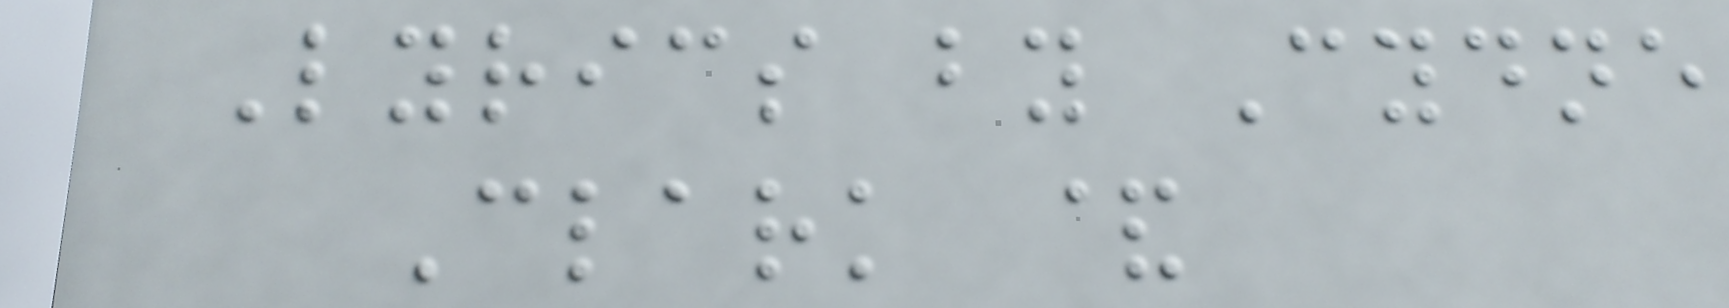Lyrics by Cydne
Clark &
